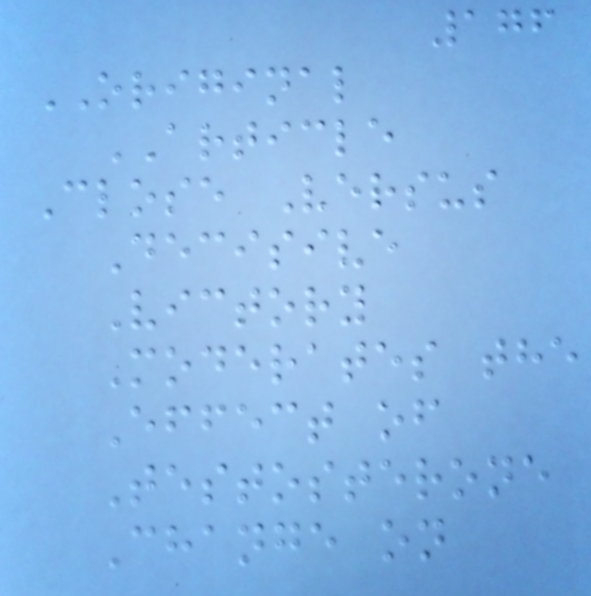176
ORIGINAL
ARTICLE
Close Versus
Decisive
Victory
Moderates the
Effect of
Testosterone
Change on
